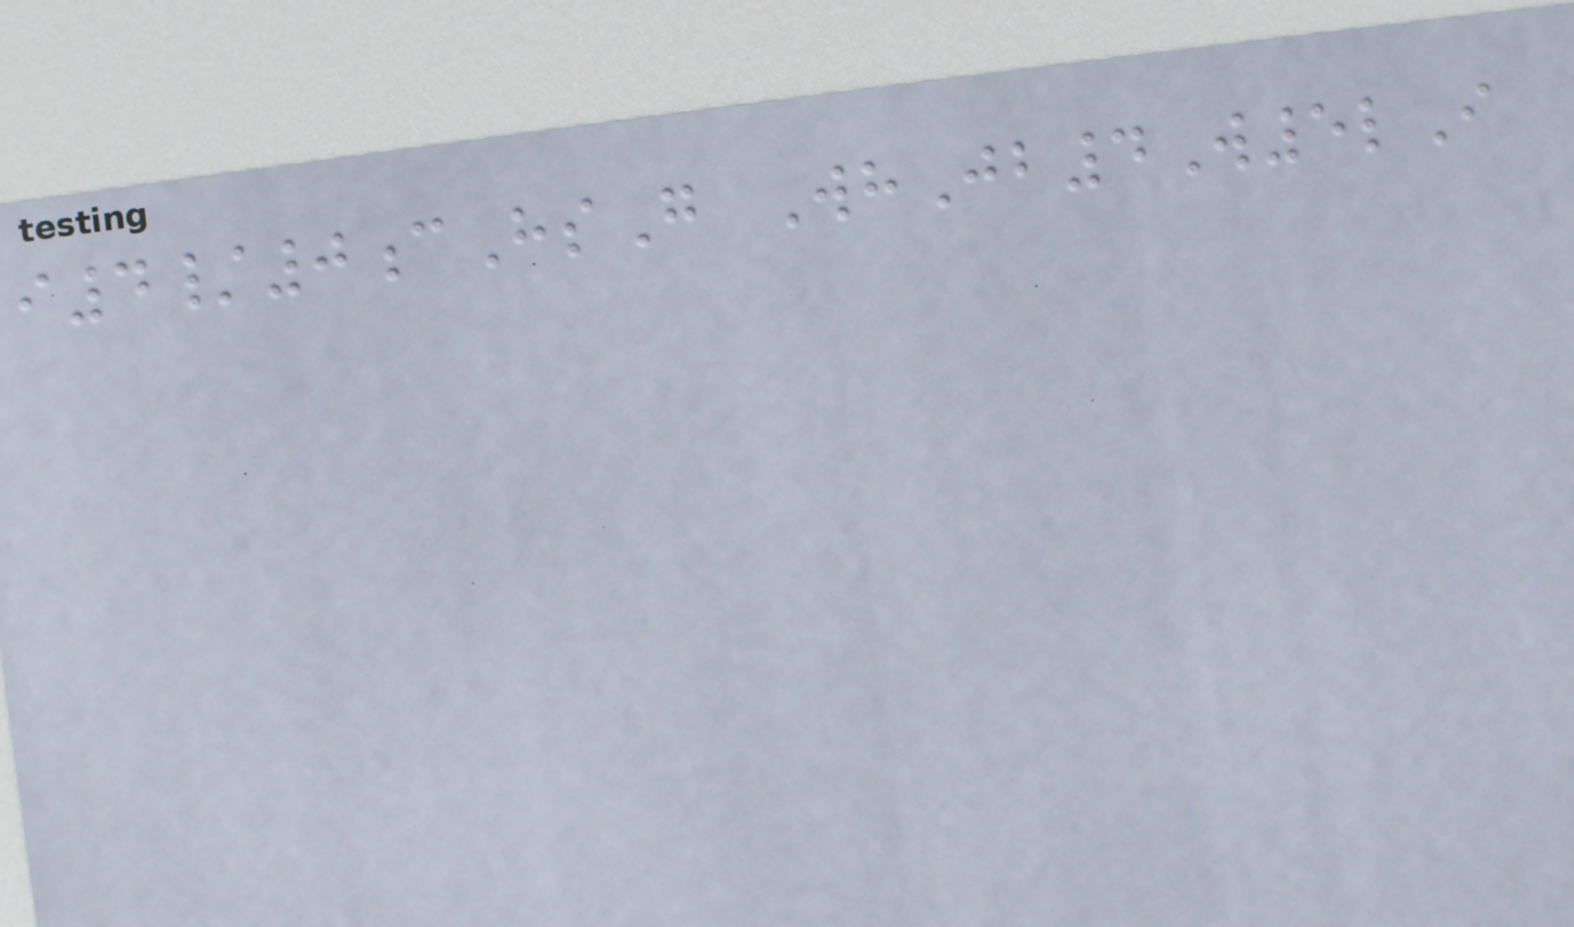i4/0cHsG WhJb4W5lI
